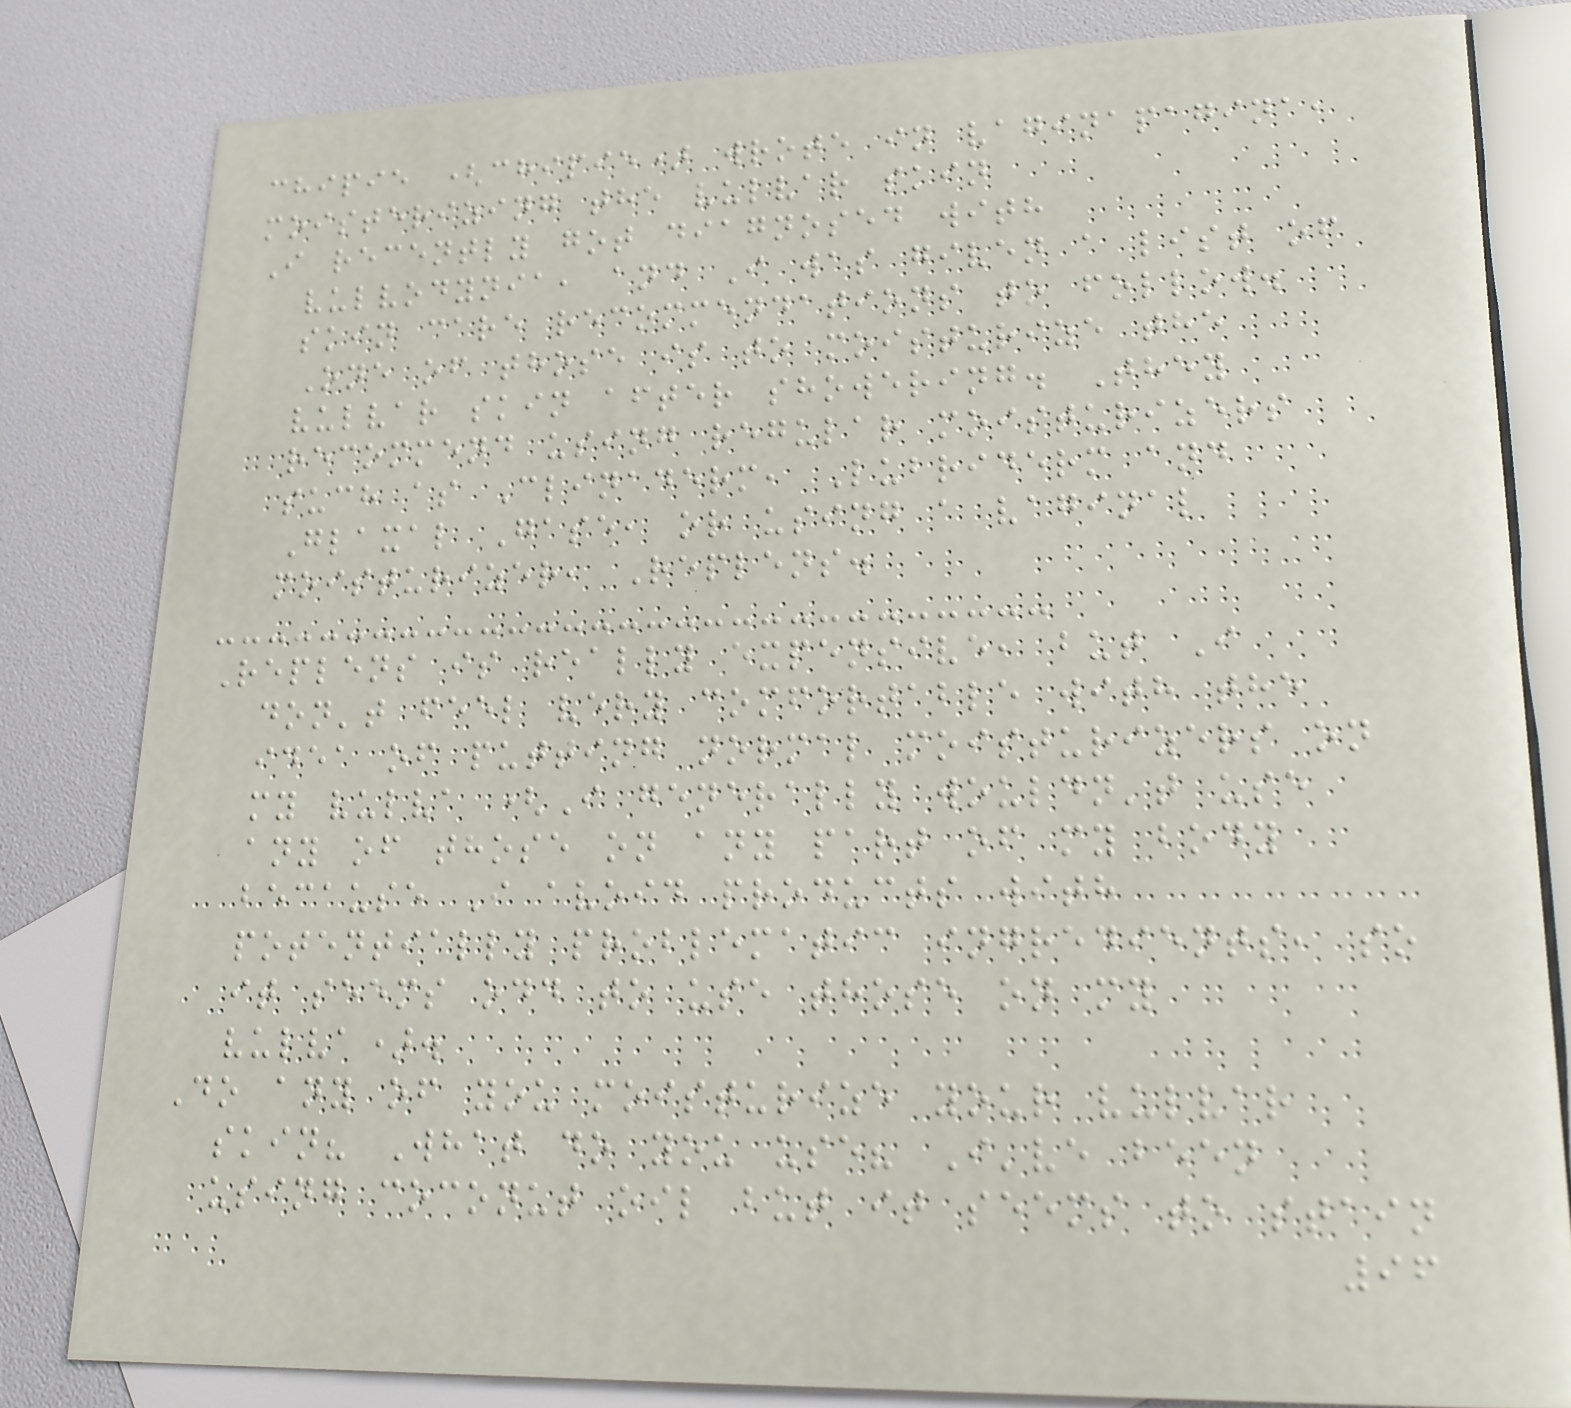chipie (chipie) wrote in vaginapagina,
moisterizing the vulvar skin
I recently got diagnosed with
vulvodynia, and I was given a list of
skin care recommendations to follow.
One of those is to moisturize the
vulvar skin after showering. They
recommend using regular moisturizers
such as Clinaderm, Lubriderm and
Glaxal Gase, or using a vaginal
moisturizer, Replens.
Replens is really expensive, but I
don't feel very comfortable with the
idea of putting normal moisturizers on
my vulva (I generally wouldn't use
any of those on any part of my body
because I avoid products with
potentially problematic ingredients, so
it seems odd to use those on my
vulva).
Do any of you moisturize your vulvar
skin? What do you use? I've been
using coconut oil but it seems to stain
96
